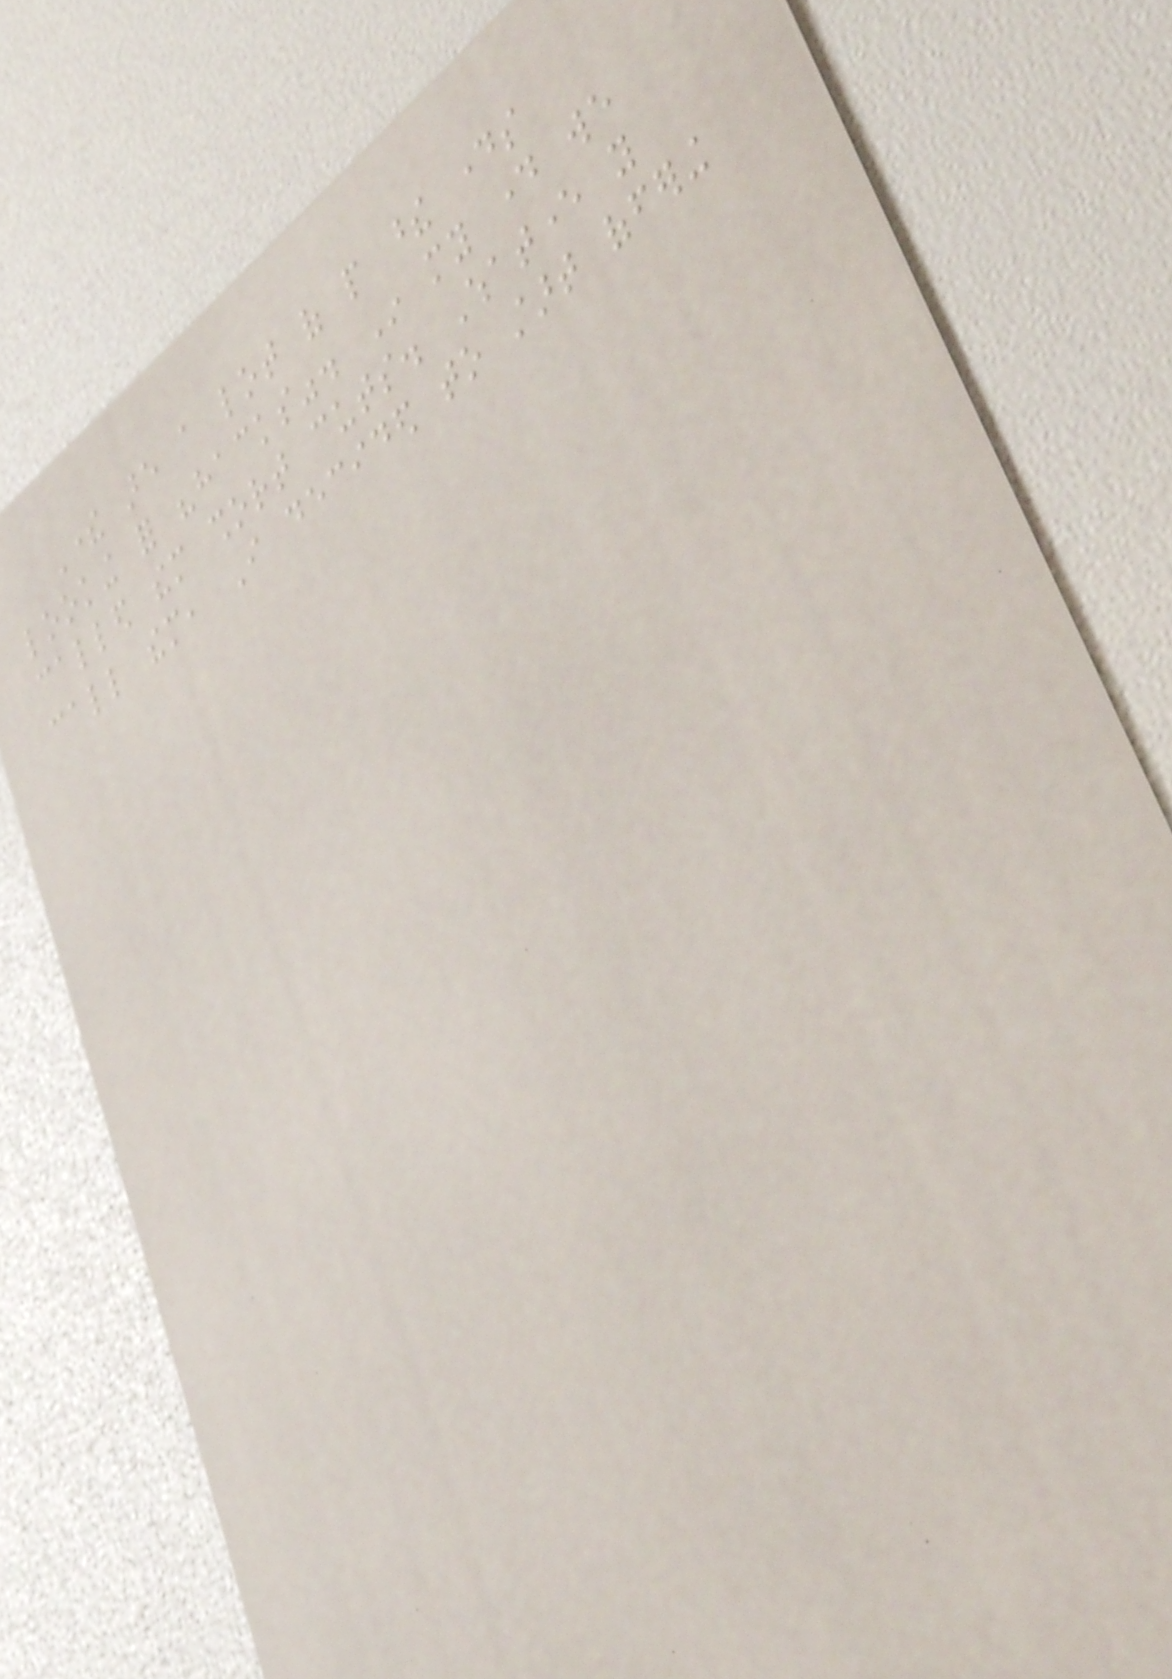There are a lot of people these days
looking for "hacks". In my day we
called them short cuts. Whatever you
call them, I decided to start offering
